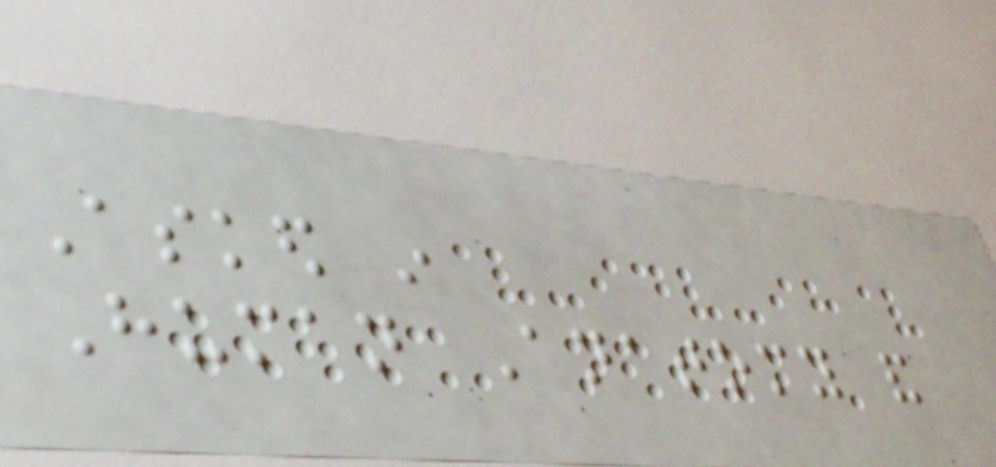Asked in
Human Anatomy and
